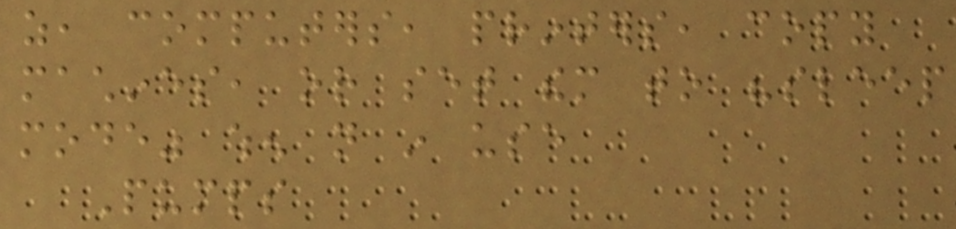as, computers, printers, copy
machines, or set them to "sleep
mode" when not in use
Pumps
